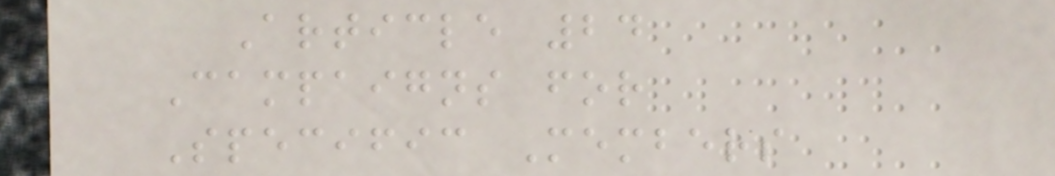Article 24
Campaigns for
Specific Members
